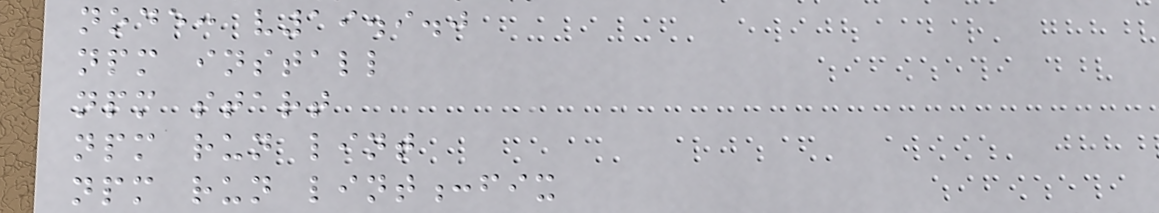node: v19.9.0
npm install
npm start
npm run lint
npm run lint:fix
